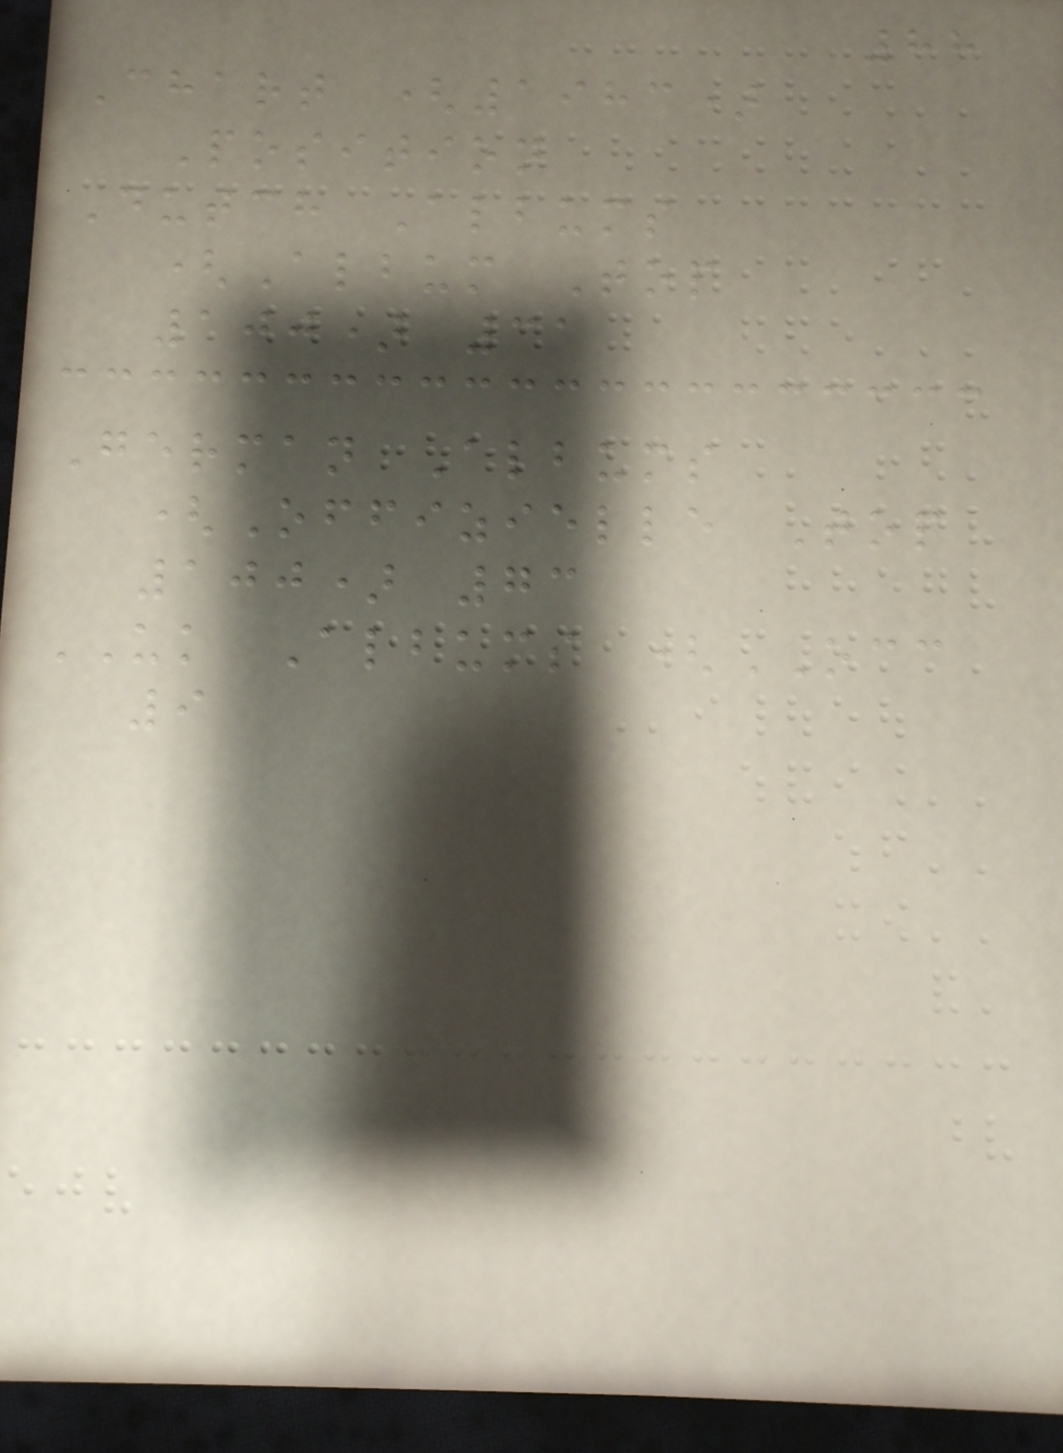88
Chart (1983)
Position
Dutch Albums
(Album Top
100) 31
German Albums
(Offizielle Top
100) 73
UK Albums (OCC
9
